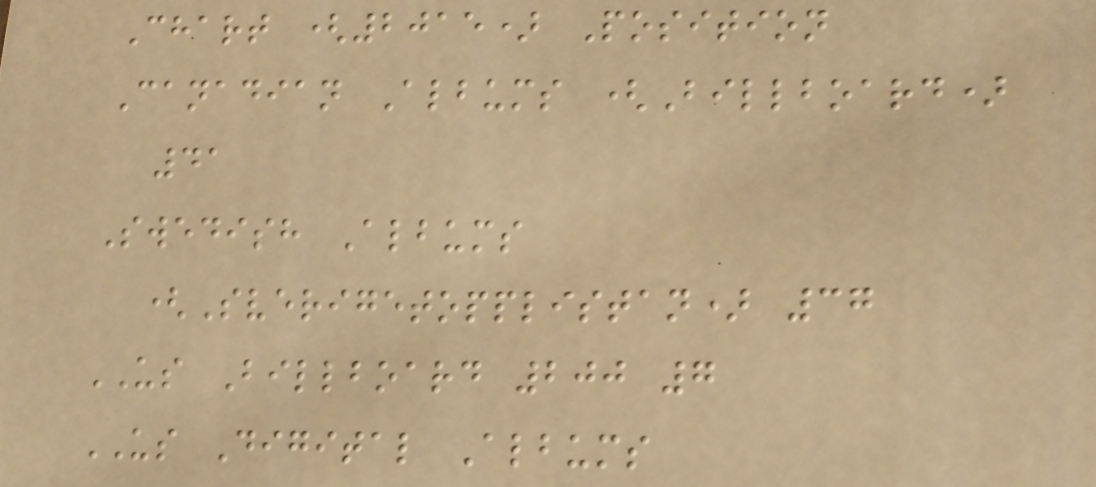Chart (2015) Position
Canadian Albums (Billboard)
41
Swedish Albums
(Sverigetopplistan) 37
US Billboard 200 7
US Digital Albums
